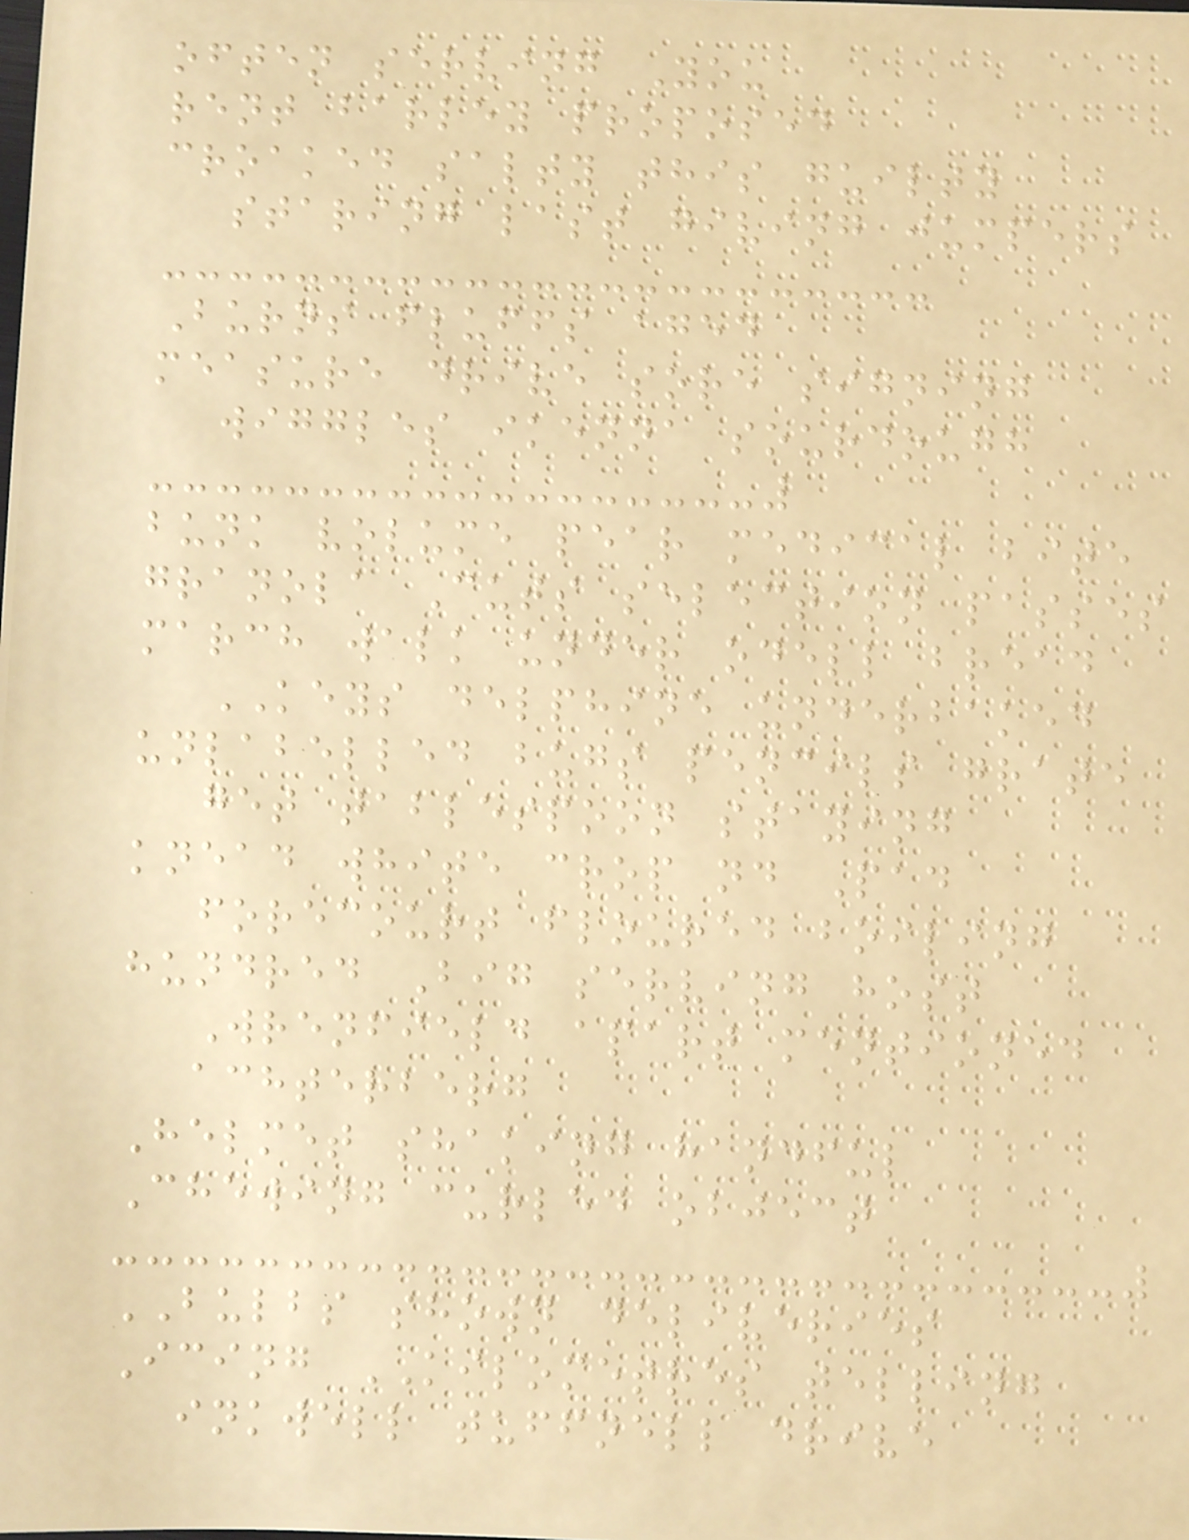often serving You
rent barley proposed
croaked salty this guilty
staring last giving jumpers
Burns fluffs aged
measure drive sore signing
wiggles ikenna sourdough
bunk volume pear medical bite
granola Cuts selection passes
march walk under odell bread
KEYS delphine underbaked
unlabelled bugs pencils grate
get tablespoon staying
knead white crop nd Pad
forecourt floured boiling
hundred Big serving host
Wrenfield apart mentioned
achterberg
Helmet shaking handful
Chewing curled object
BULBS shown deliveries
Icing KILOMETRES telling
inkwell tuffnell drive
